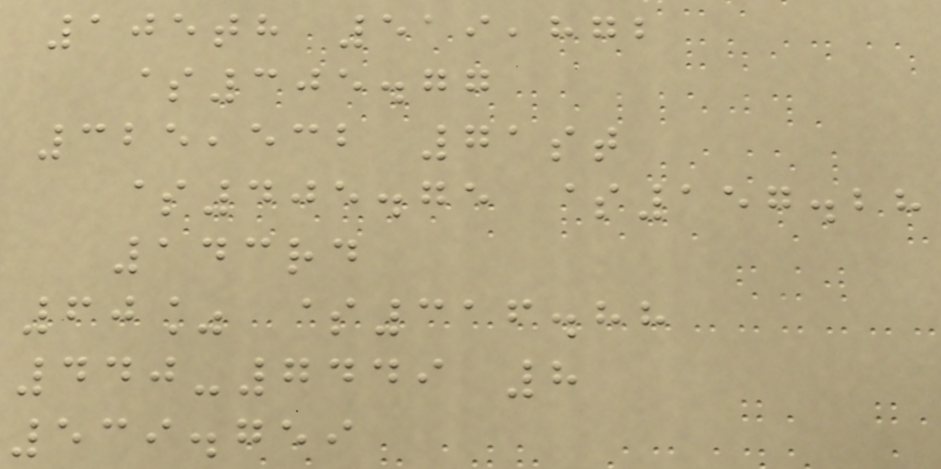105th 519,872
$305.77
325,532 71st
$405.75 $157.28
143rd
60% $316.88
440-7449 8
539.759
